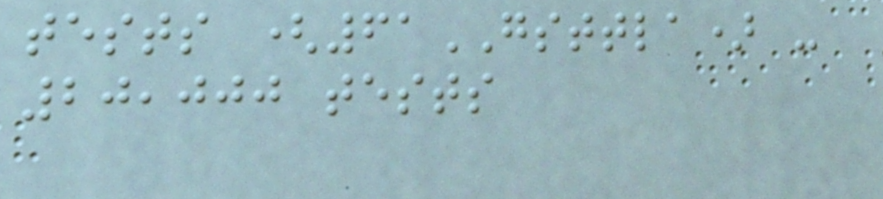tests (61GSTTLA) -
20,000 tests
